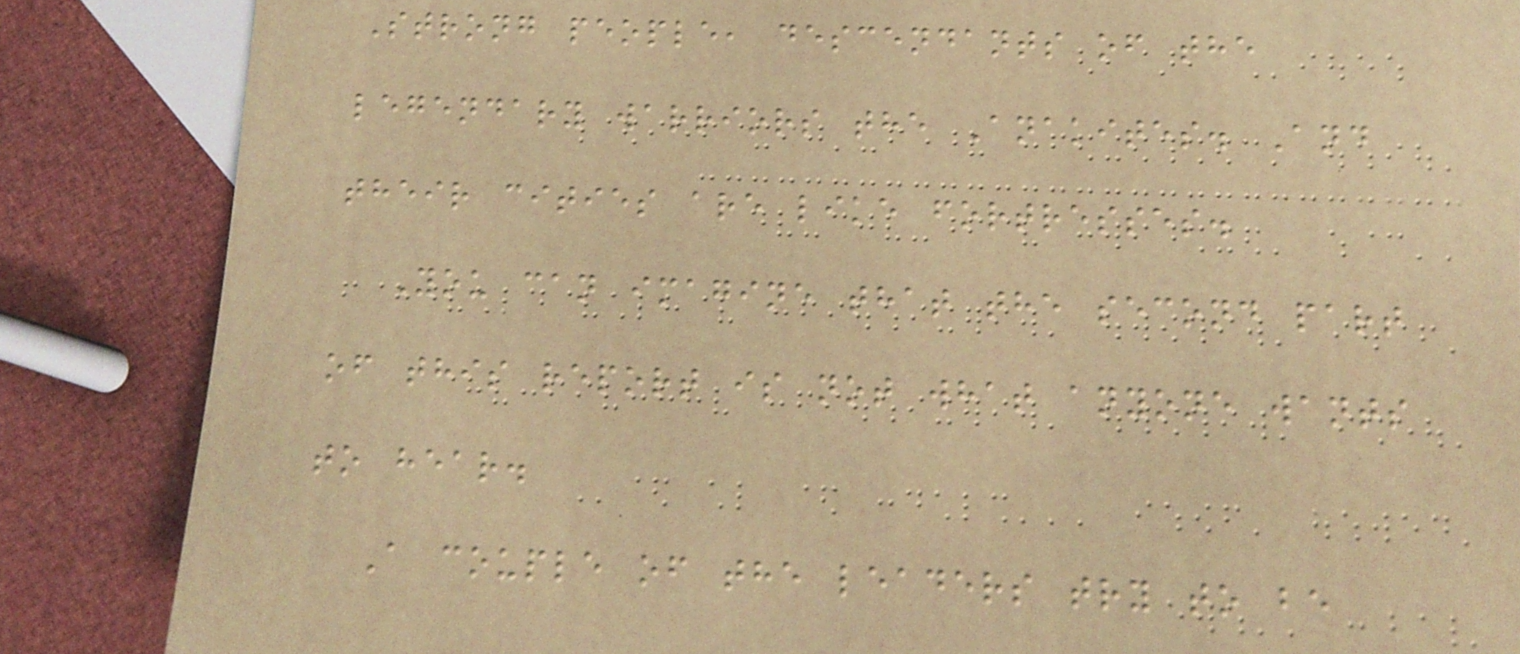Strong people, descendants of the
legendary warriors the Anakites. And
their cities are like fortresses.
You can imagine that the second part
of this report is not what anyone wants
to hear.
A couple of the leaders try to be
